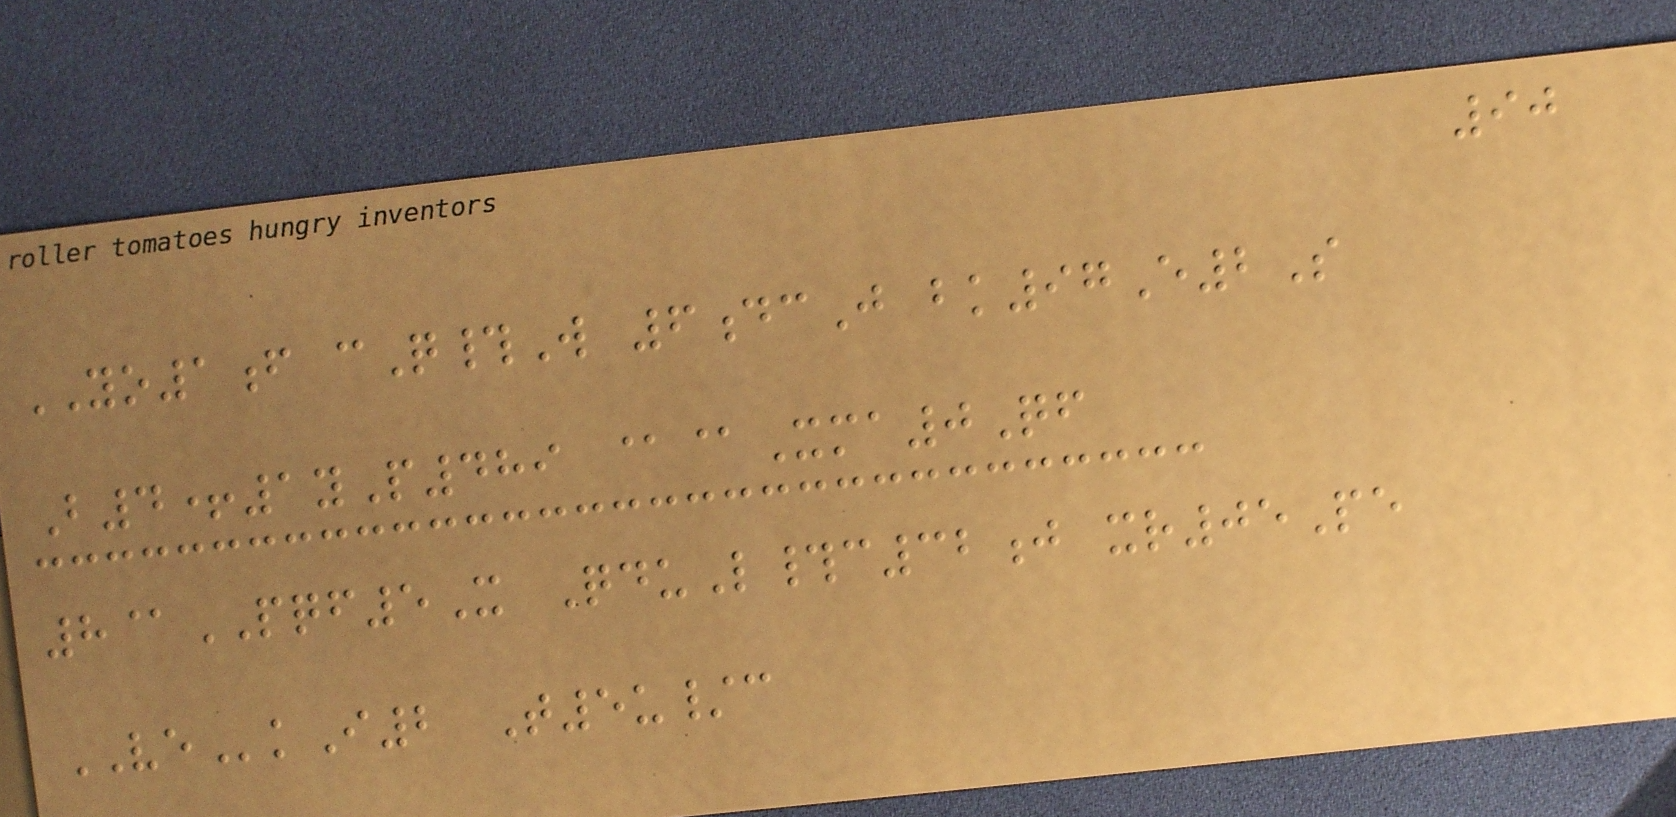90
YO1f cQ#W 6dcJ bk97E2S
B4+1yP489 @@Xma0Qf
8@PQF5X QduL#c32j xr05Pe
VEkI2 T5u/c
